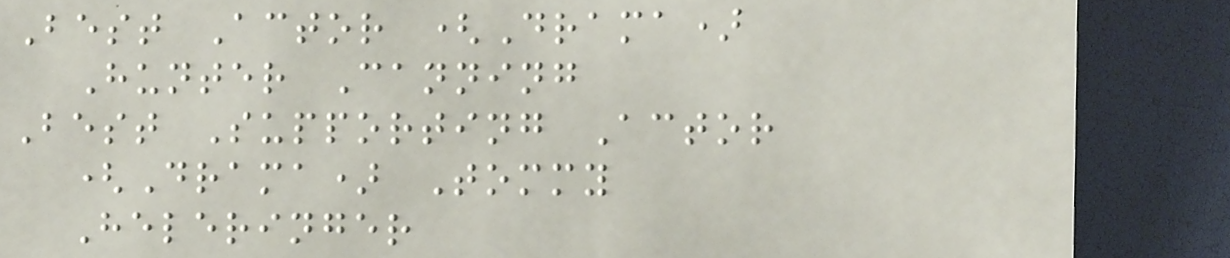Best Actor (Drama)
Hunter Canning
Best Supporting Actor
(Drama) Tommy
Heleringer
